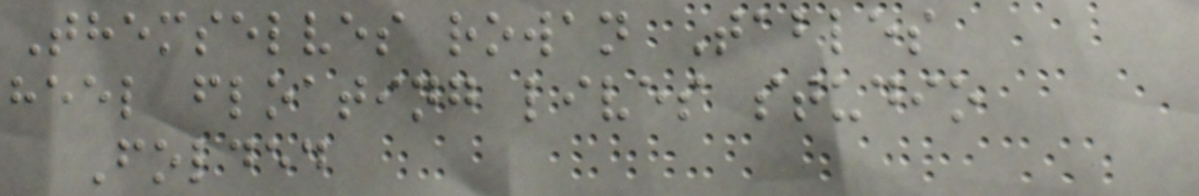Themselves rowan Tables
heel floating lives studio
Folded
